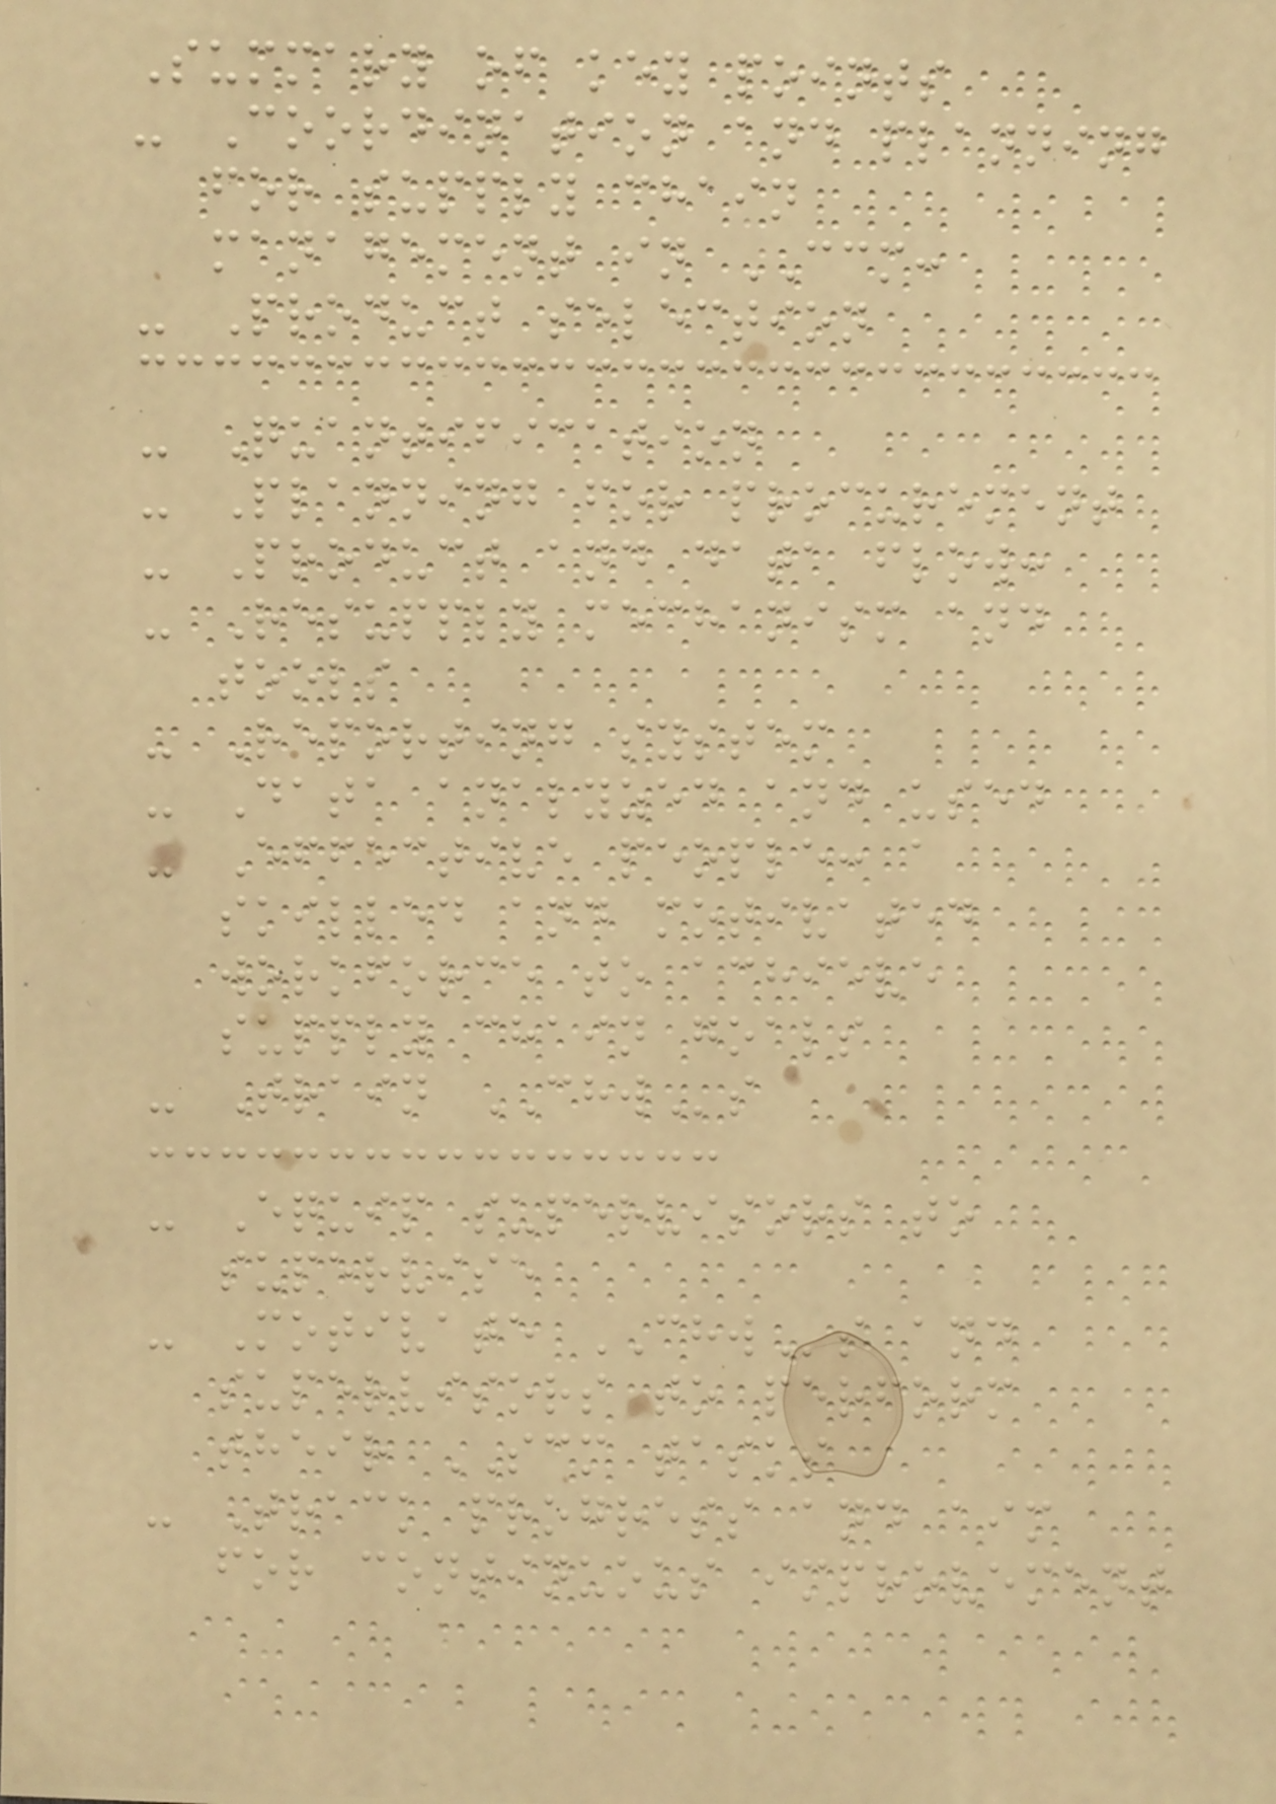Summary of key points
- Coordination and planning
for supply chain
management in CCM:
- Product selection
- Quantification
- Planning for procurement
- Product and data flow:
- Resupply mechanism and
tools
- Reporting system
- Data analyzed and used
- Effective people: a
skilled and motivated
workforce to achieve
supply chain goals
- Train CHWs
- Equip supervisors to
supervise
- Motivate CHWs and
supervisors to perform
their SCM tasks
- Track progress and aim
for continuous improvement
